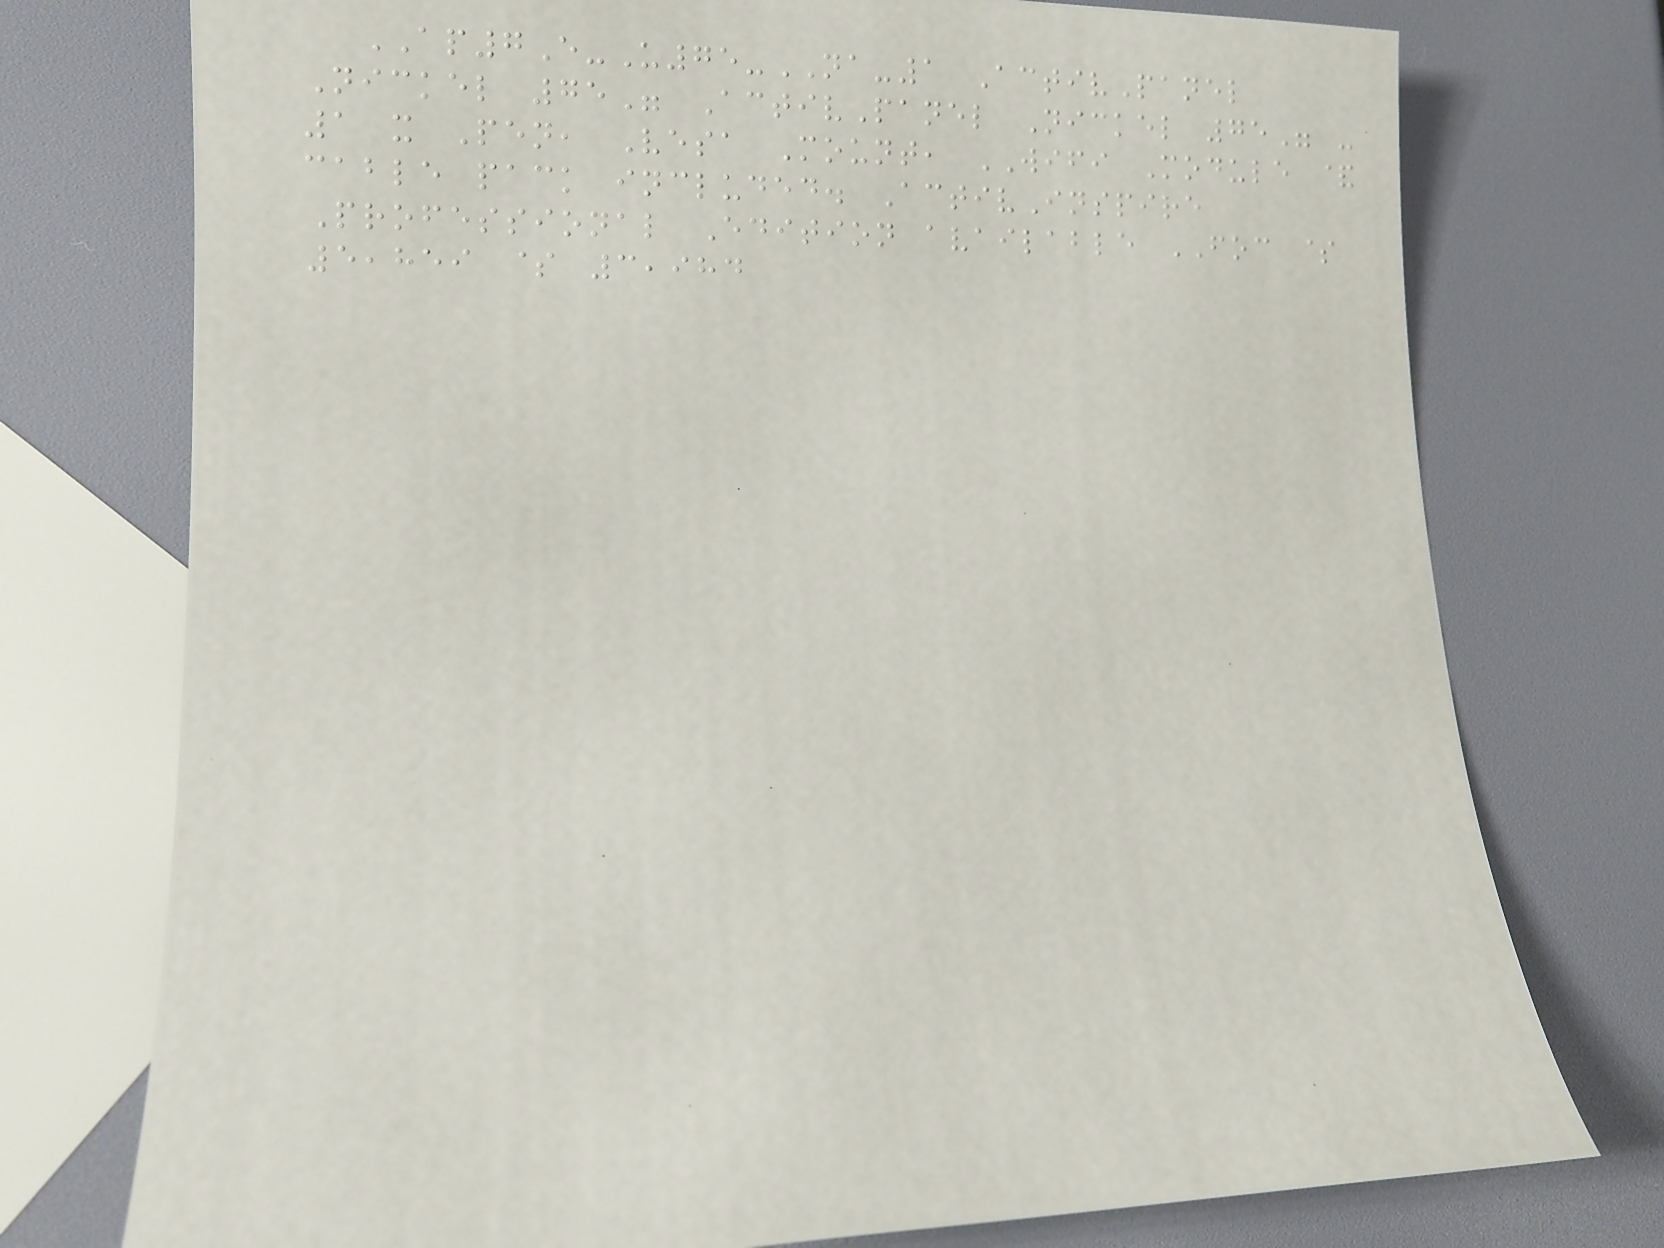AP7E-U75-NA-1 ActivPanel
Nickel 75" ActivPanel Nickel 75" -
1 x Pen, Vesa Mount, WIFI Module &
cable pack included. ActivInspire
Professional Edition available FOC $
5,859 $ 3,984
